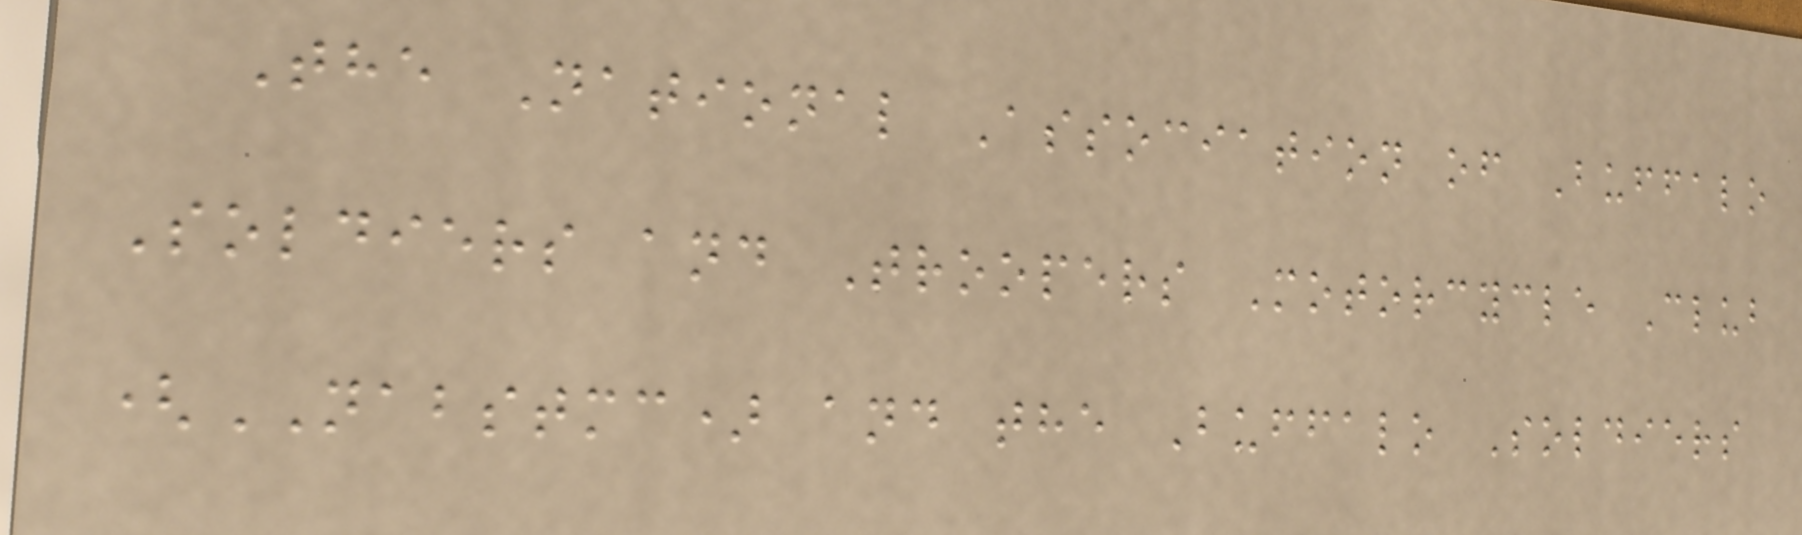The National Association of Buffalo
Soldiers and Troopers Motorcycle Club
(NABSTMC) and the Buffalo Soldiers
